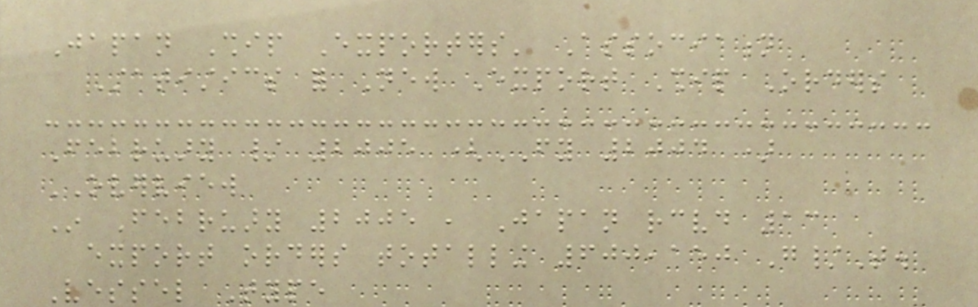Japan Ship Exporters' Association
Statistics for New Export Ship Orders
February / 2005 (FY 2004 )
OVERVIEW
In February 2005 , Japan received 13
export orders totalling 600,150 G/T.
Vessel Type
